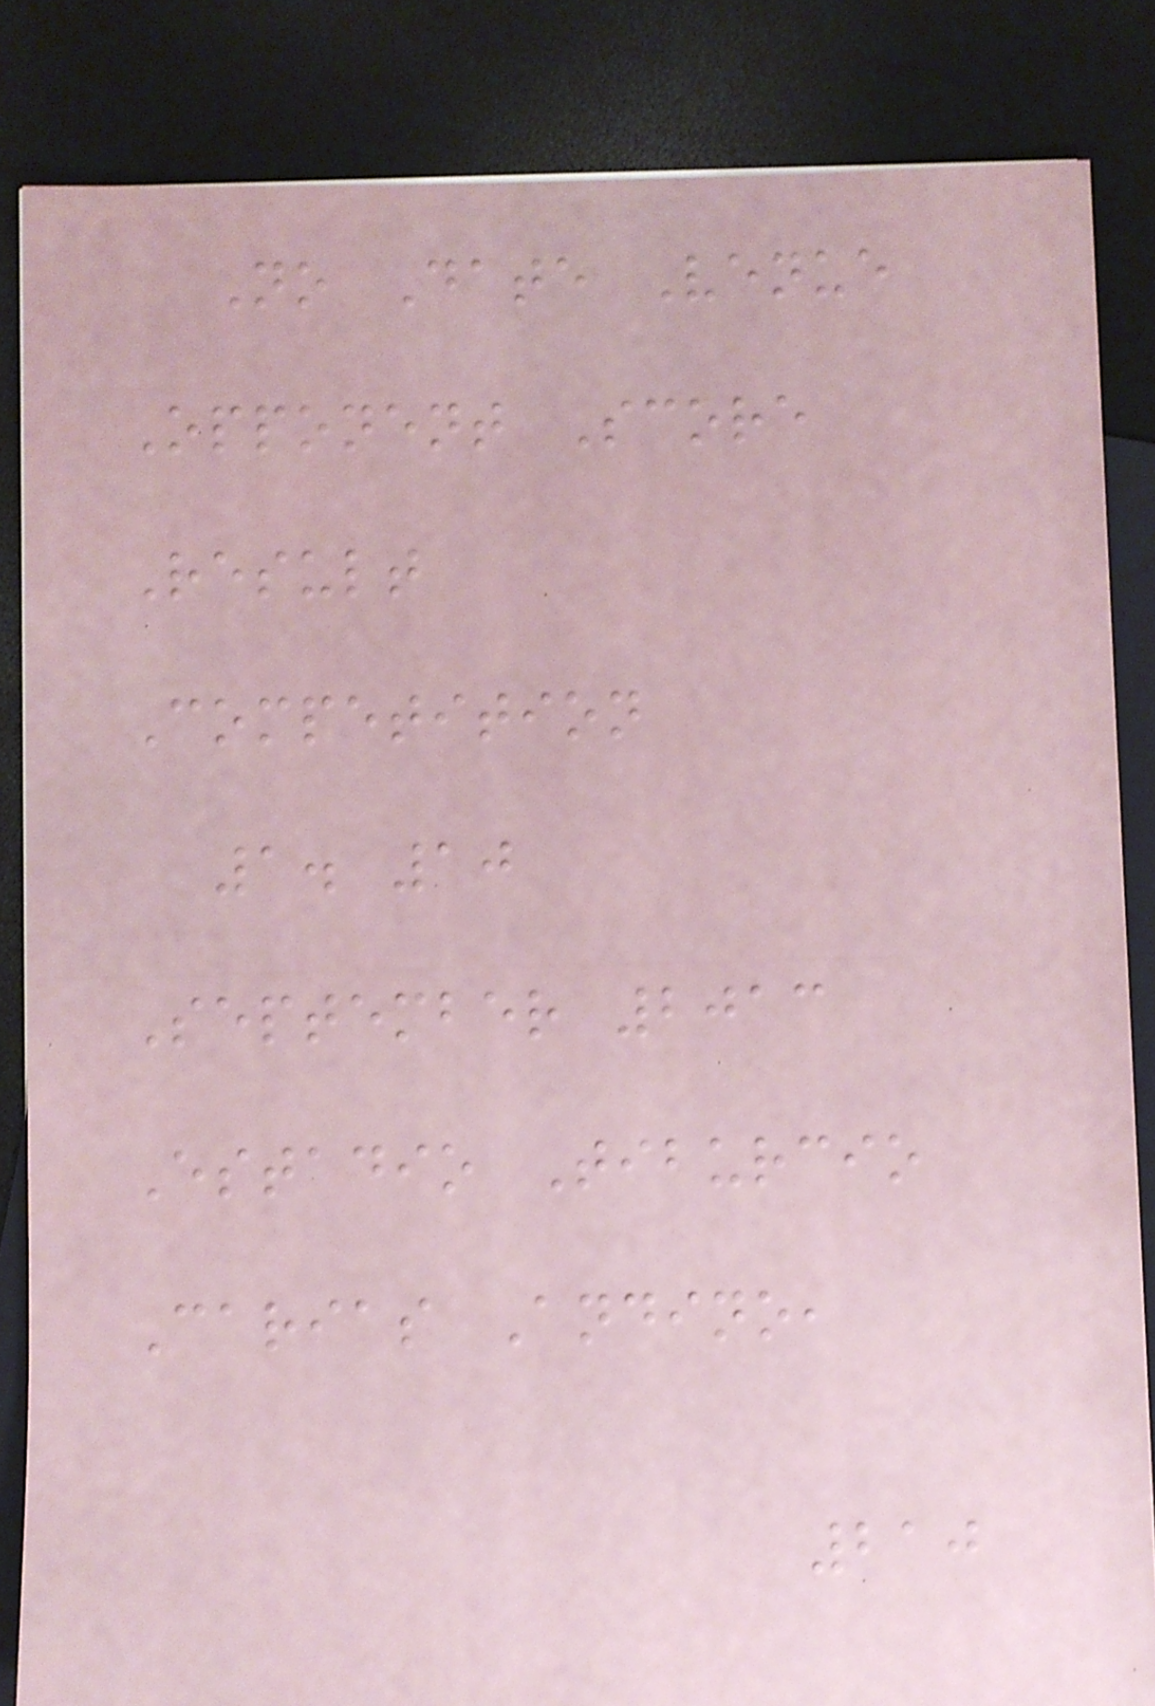No Date Venue
Opponent Score
Result
Competition
1. 10
September 2013
Estadio Tiburcio
Carias Andino,
210
